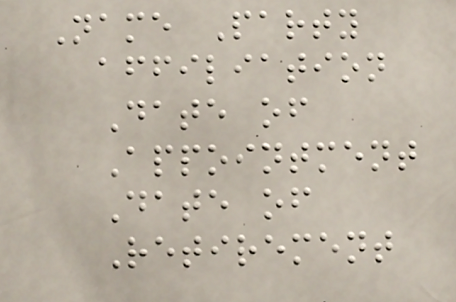Name Party
affiliation
Date of
Appointment
Date of
Retirement
